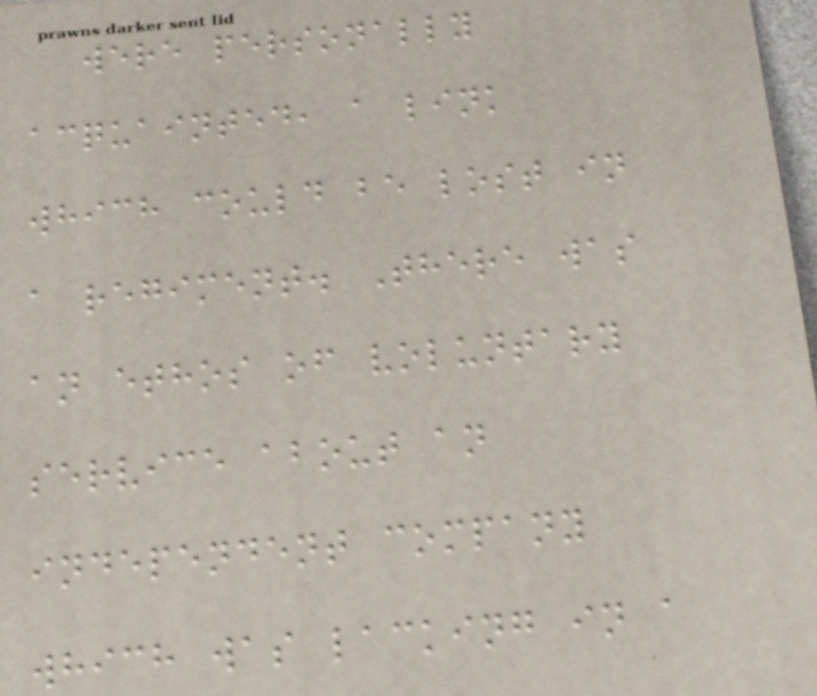were personally
acquainted, a link
which could be lost in
a regiment. There was
an ethos of voluntary
service about an
independent company
which was lacking in a
